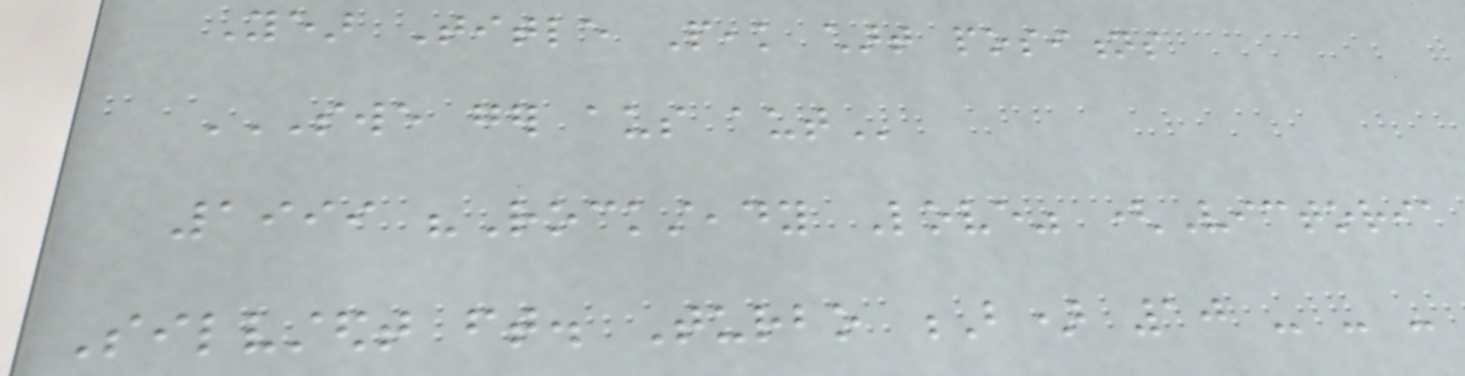Year Title Peak chart positions
SWE GER AUS AUT
1999 "Rocksteady Love" (Victoria
Silvstedt ft. Turbo B) 10 - - -
